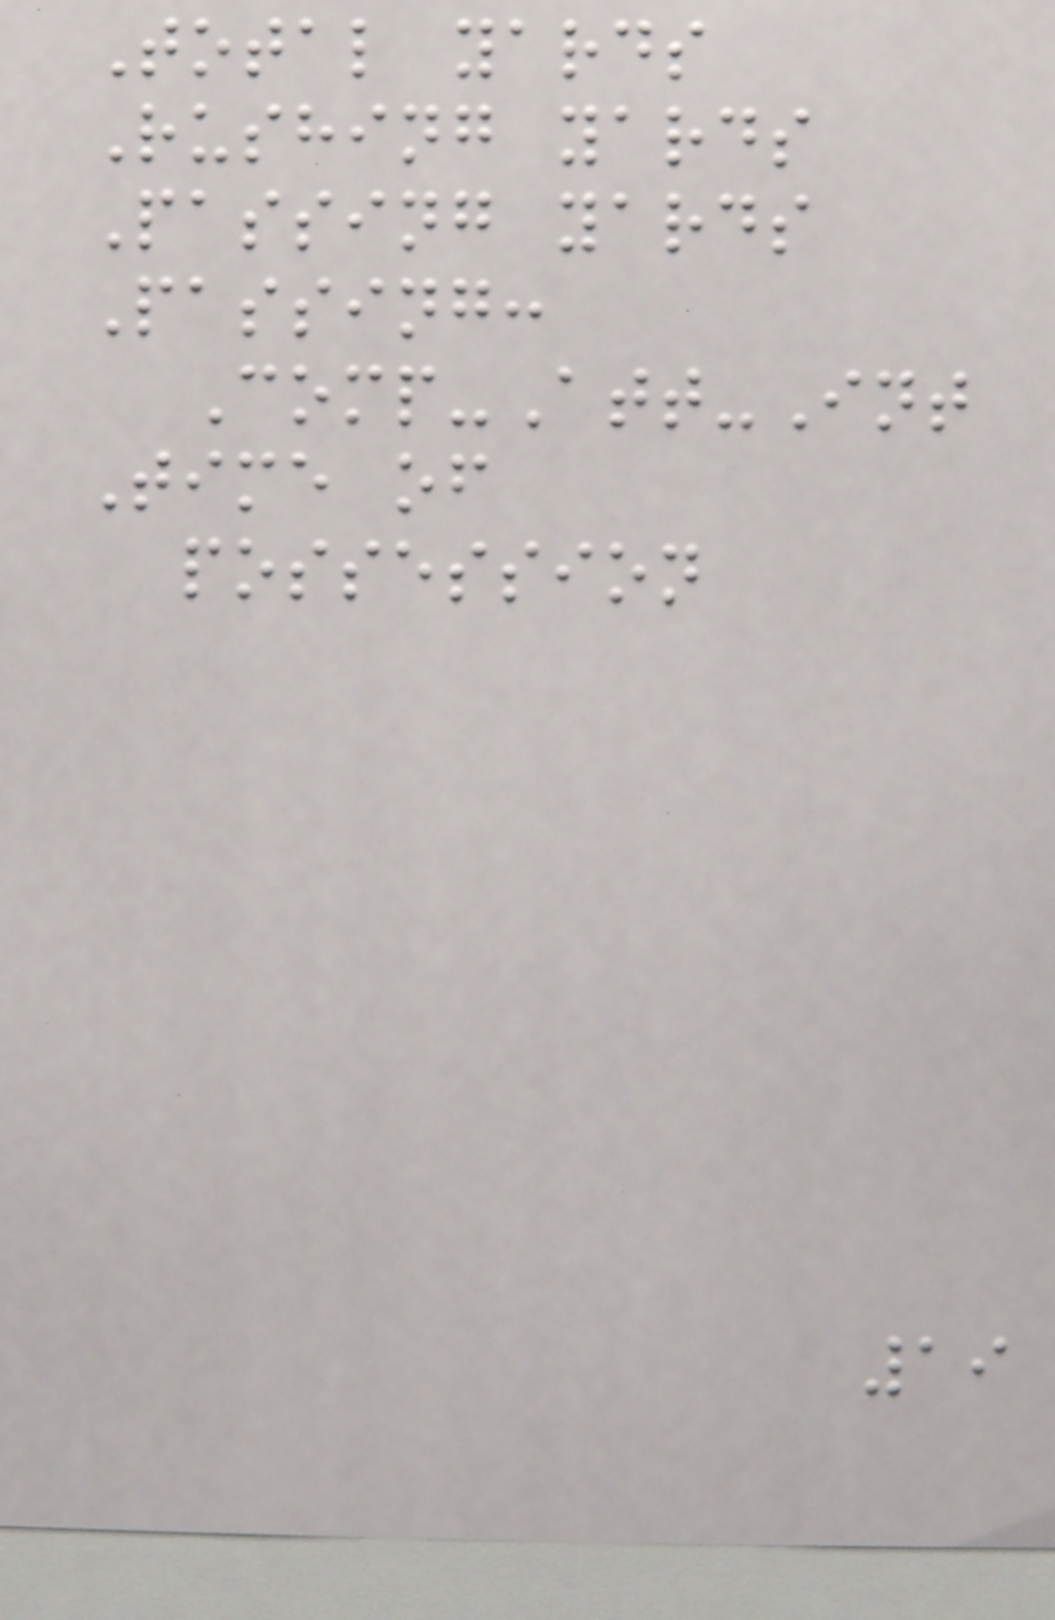Total yards
Rushing yards
Passing yards
Passing:
Comp-Att-Int
Time of
possession
19
